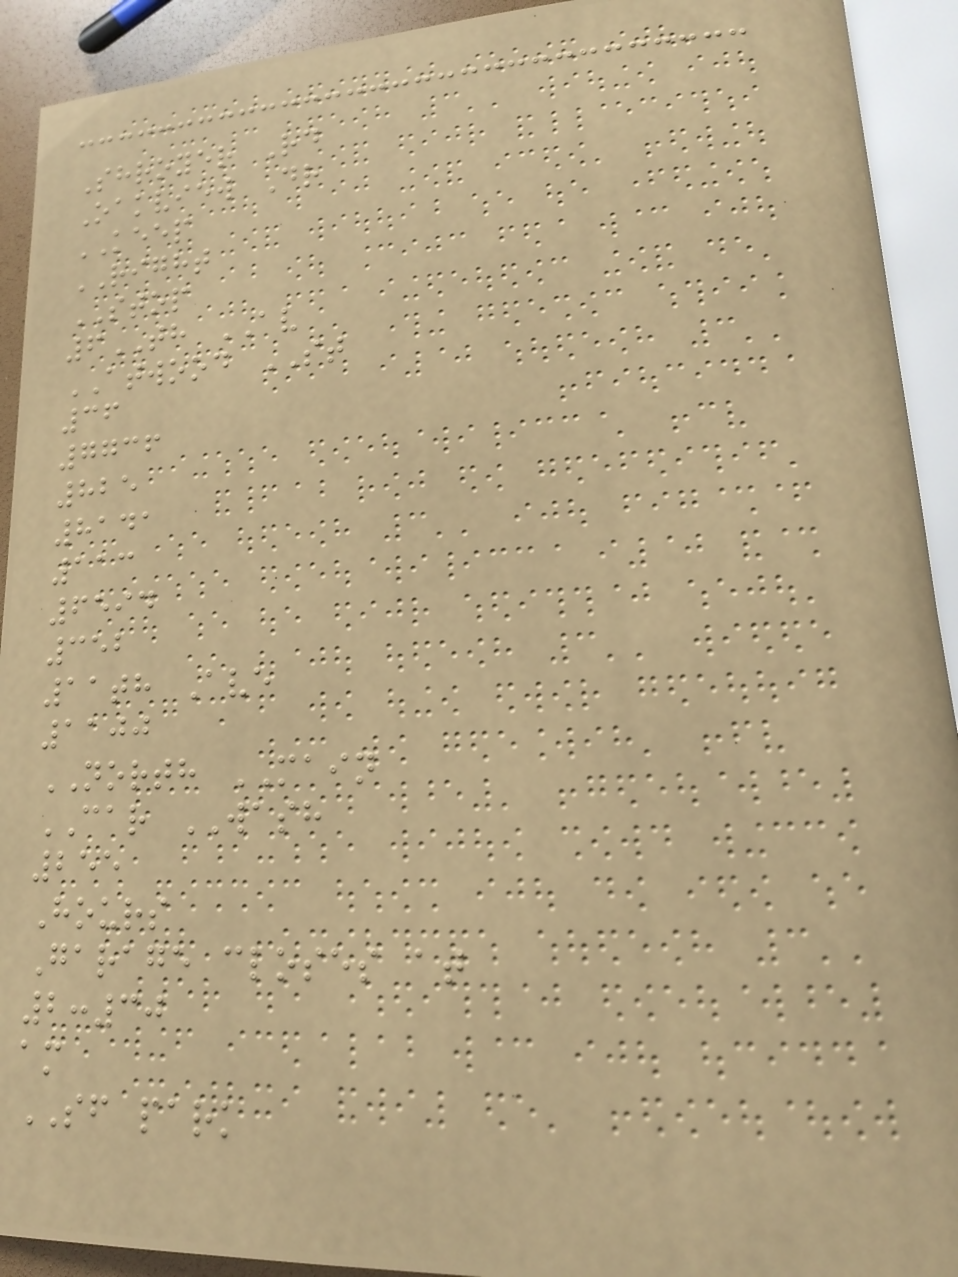Shroyer Rd
Oakview Dr
KEEP
RIGHT
STOP
6TH AV
ATWOOD ST
36
7736
825
8141
113
6594
352
11th Ave
1100
NORTH MAIN
CAR WASH
255
Hours
Garage closes at
2:30
am
SF park
